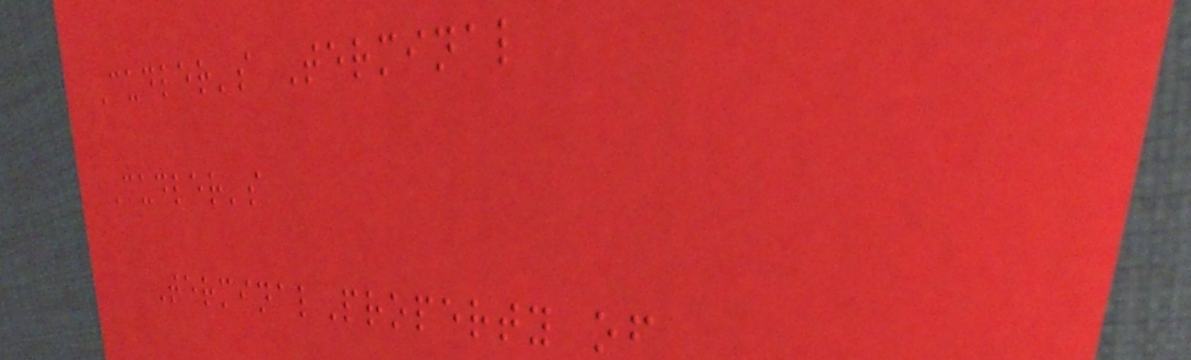Cudler's Terminal
Cudler's
TerminalProperty of
